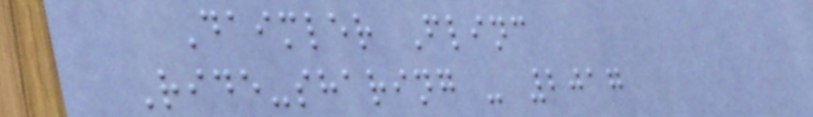Daimler Flinc
Ride-sharing - 2017
